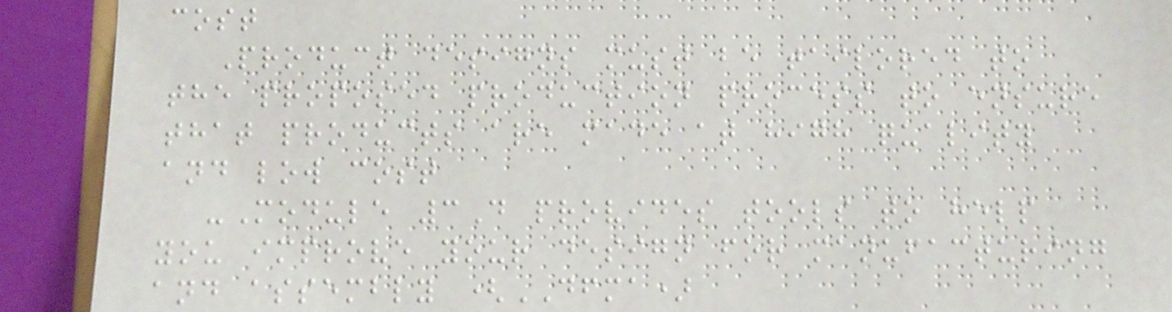cost
Product designs must be tailored to
the proposed production process to ensure
that products are made at high quality
and low cost
-Module 3D provides tools to help
you improve your design for manufacturing
and assembly (DFMA)
